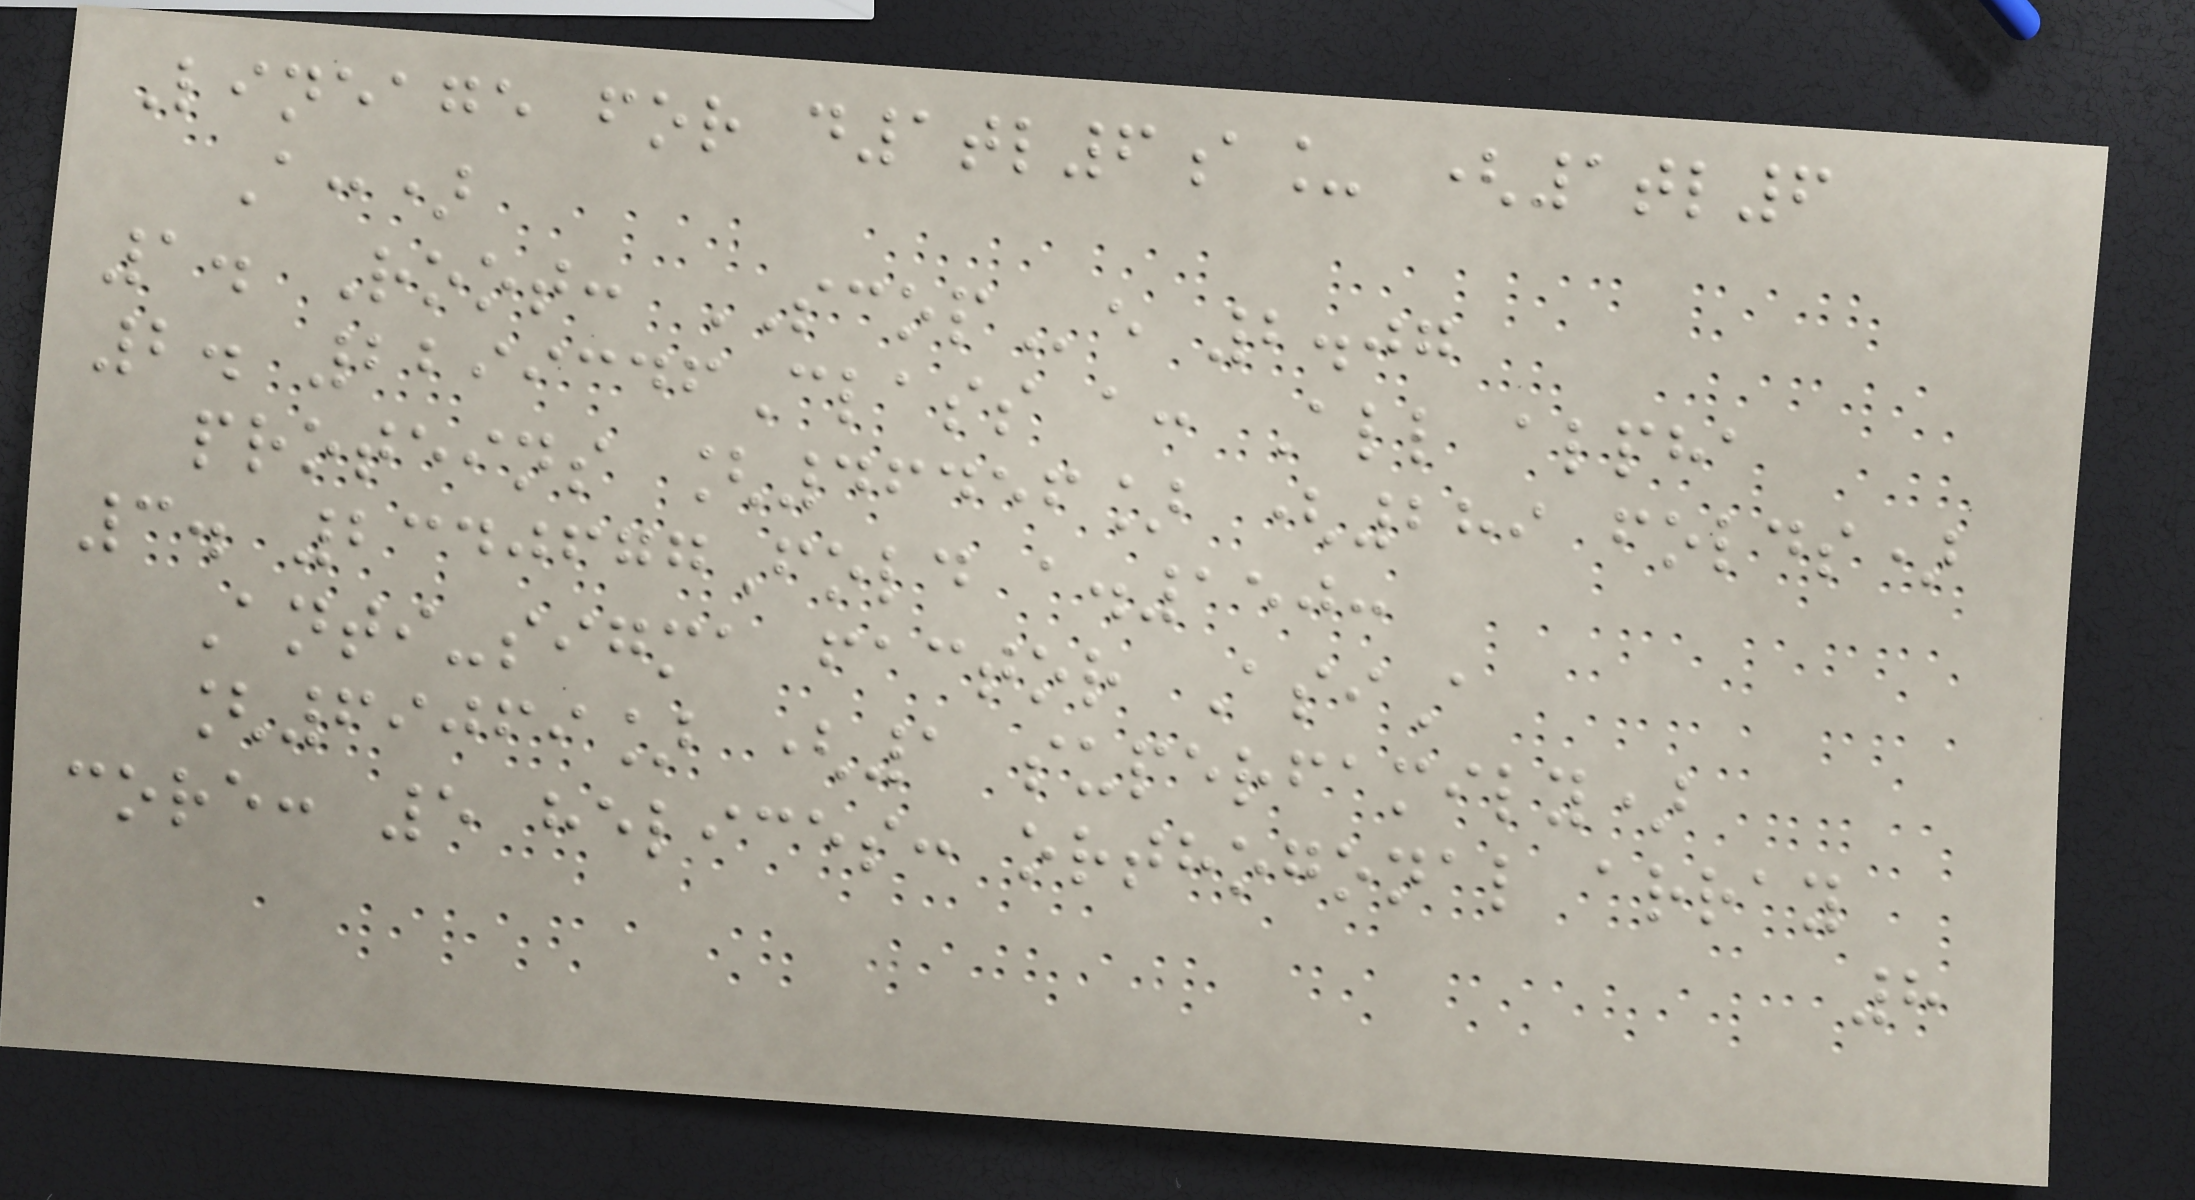Lineage for d1tl6a_ (1tl6
A:)
1. Root: SCOPe 2.07
2. 2299346Class a: All alpha
proteins [46456] (289 folds)
3. 2340677Fold a.150:
Anti-sigma factor AsiA
[69069] (1 superfamily)
core: 5 helices: orthogonal array
8
